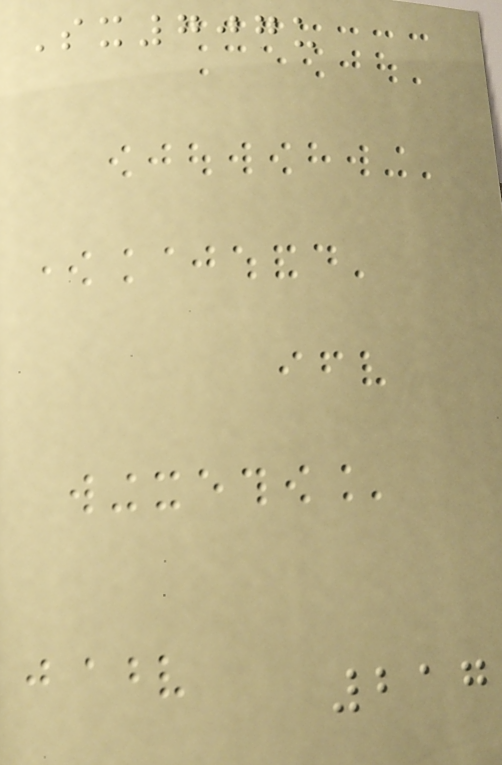Sx707u
217
